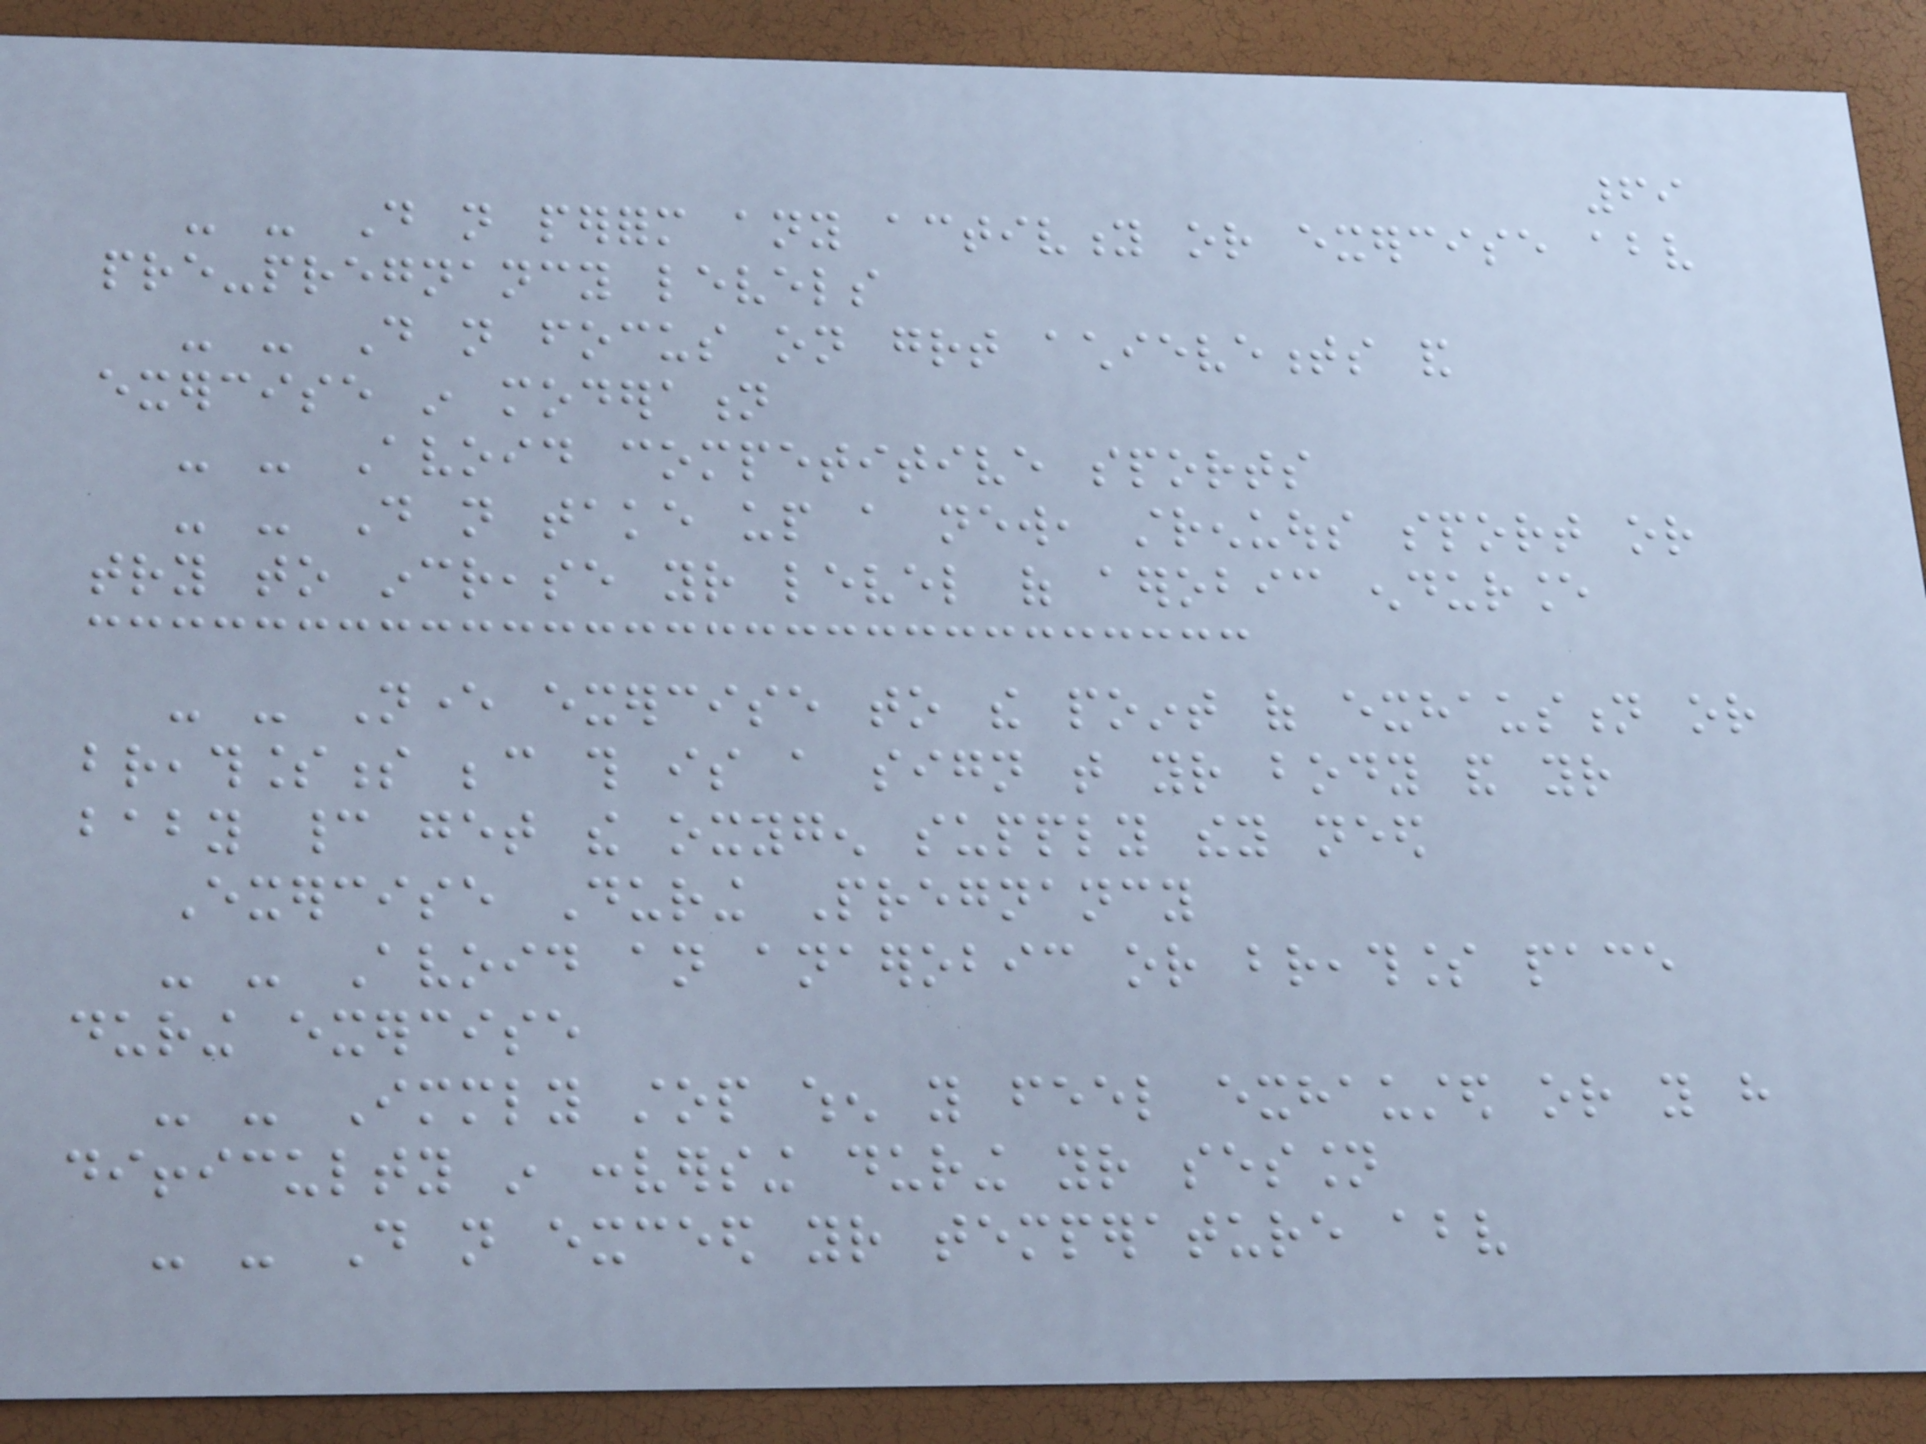69
- - Do not perform any activity or exercise above
pre-pregnancy levels
- - Do not focus on great achievements and
exercise in moderation
- - Avoid competitive sports
- - Do not take up a new, strenuous sport or
try to increase your level of aerobic endurance
- - Never exercise to the point of exhaustion or
breathlessness because this is a sign that your body and your
baby cannot get the oxygen supply they need
Exercise During Pregnancy
- - Avoid an anaerobic or breathless pace
during exercise
- - Immediately stop when you feel exhausted or you have
difficulty in conversing during your session
- - Do not exceed your temperature above
